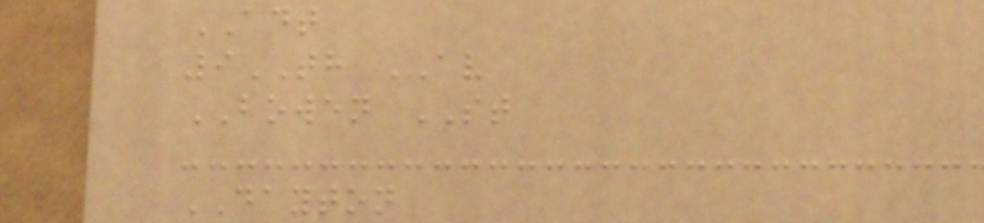ADT
9TH AV
BOWEN ST
DAYTON
